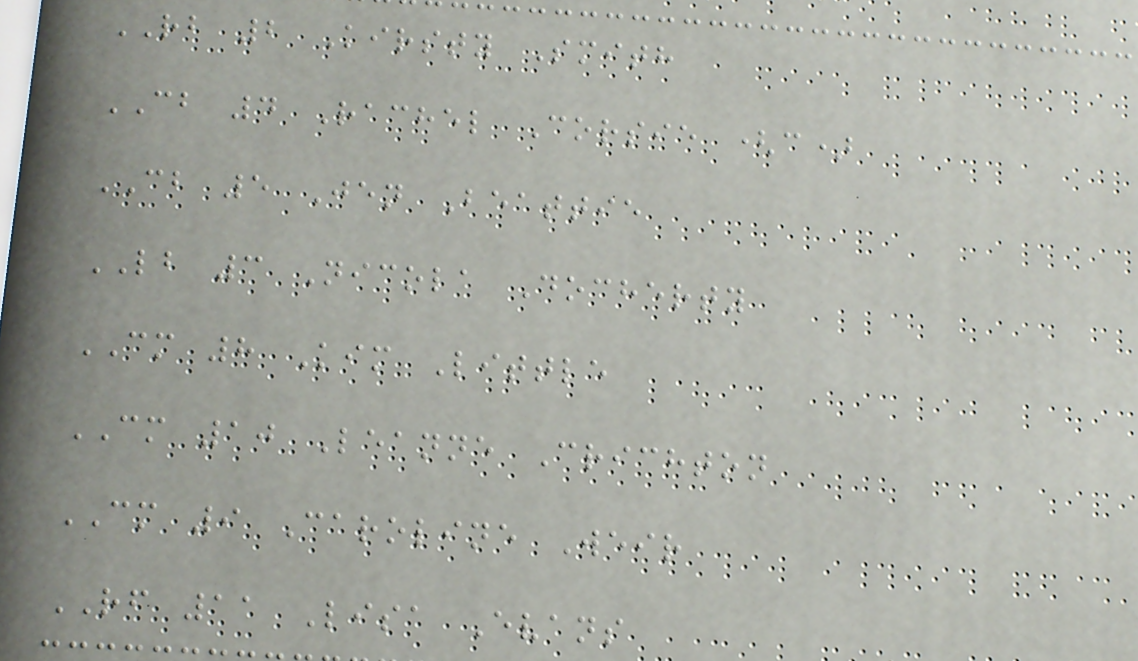RB 2 Kirsty Smith
CB 4 Rachel Corsie (c)
CB 5 Jen Beattie
LB 3 Nicola Docherty
CM 8 Kim Little
CM 10 Leanne Crichton
CM 9 Caroline Weir
RF 11 Lisa Evans
